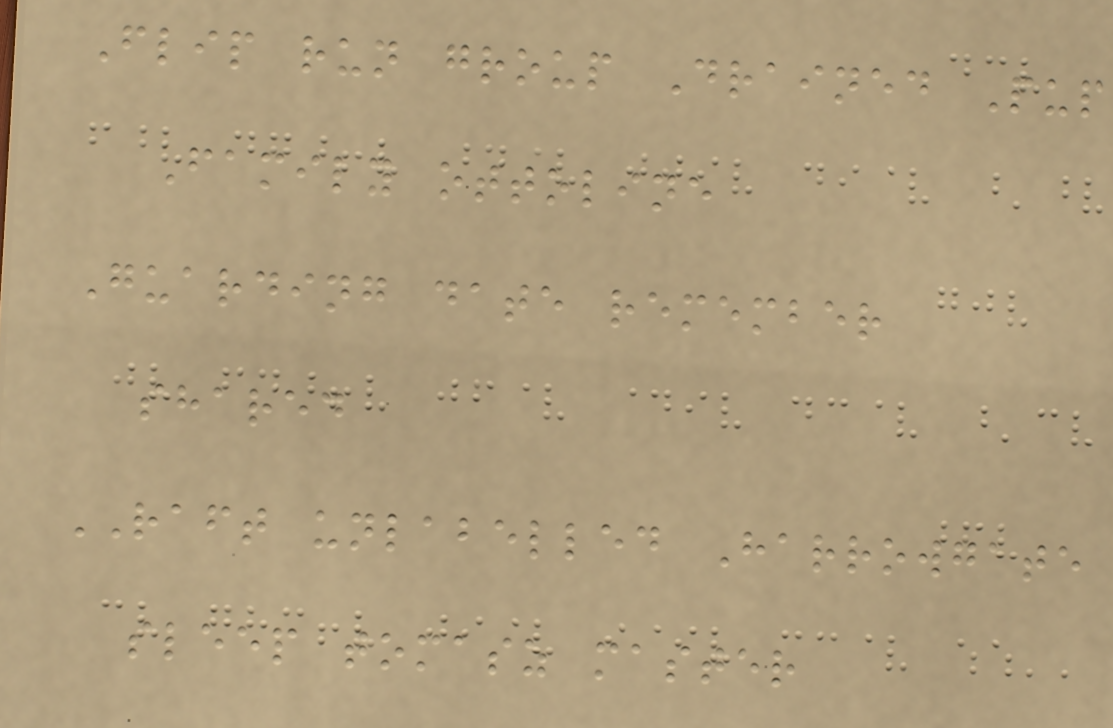Flip run group Drained Pup
Family ottoline
Guarding date remember
shared
RAFT unlabelled Harrowgate
sleep tomasz master
